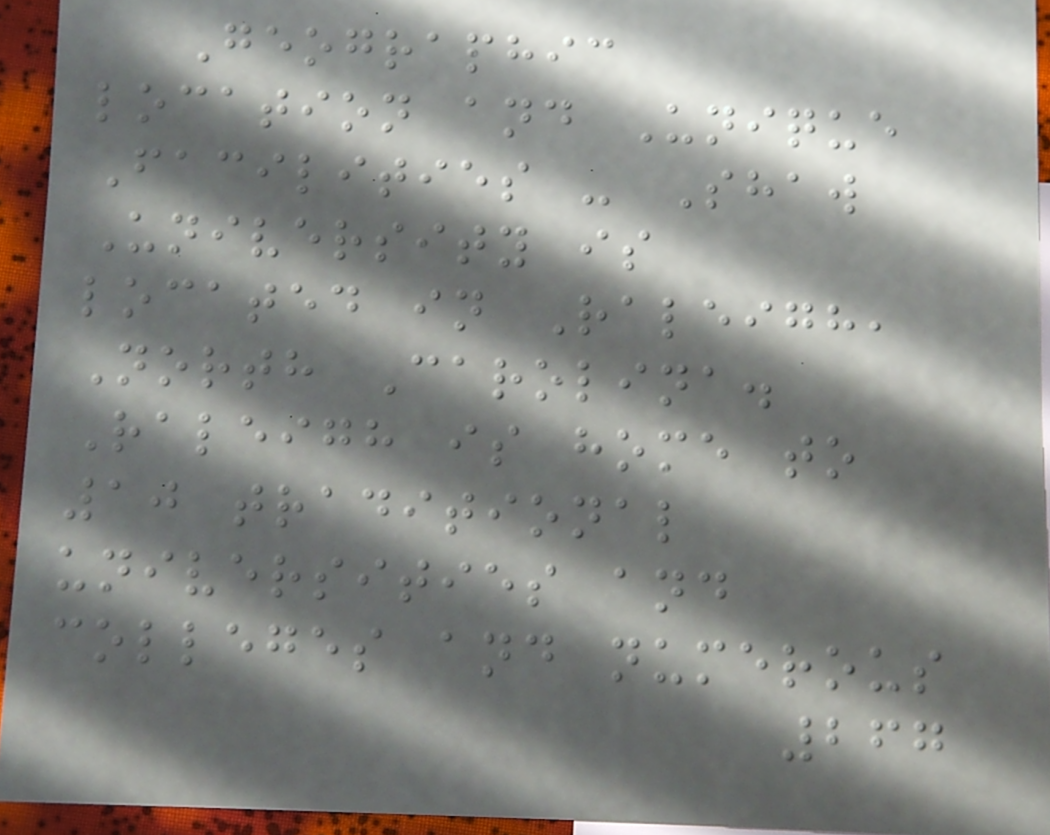Geographic
location and Unique
Facilities - Shaw
University is
located in Raleigh,
North Carolina.
Raleigh is home to
10 traditional
universities and
colleges and numerous
267
